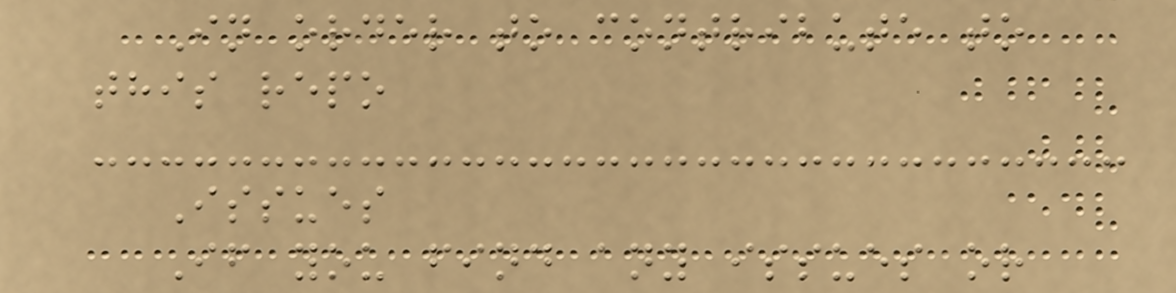In order to contribute to
this repo
Issues
If you find any issues or
